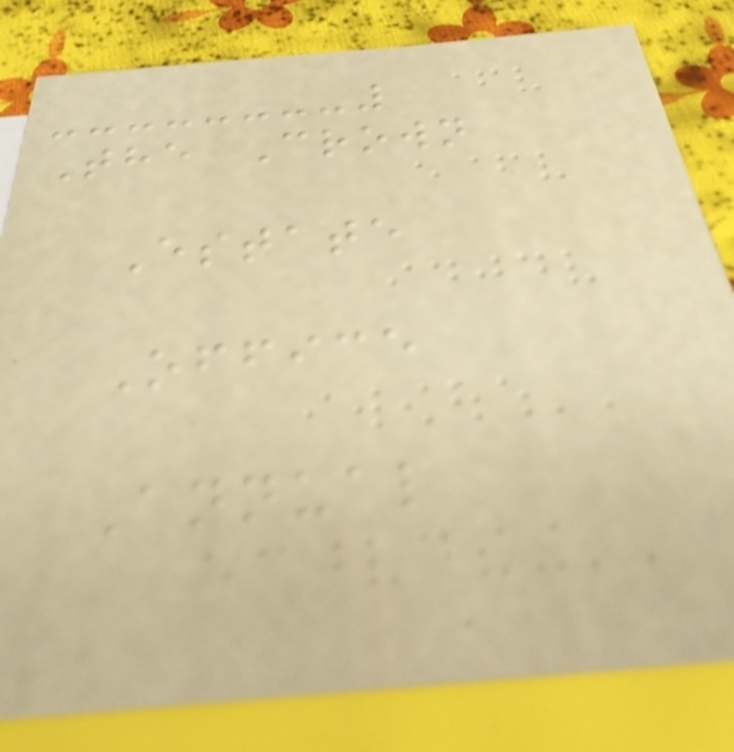The Crown
Estate
Office
Annual
